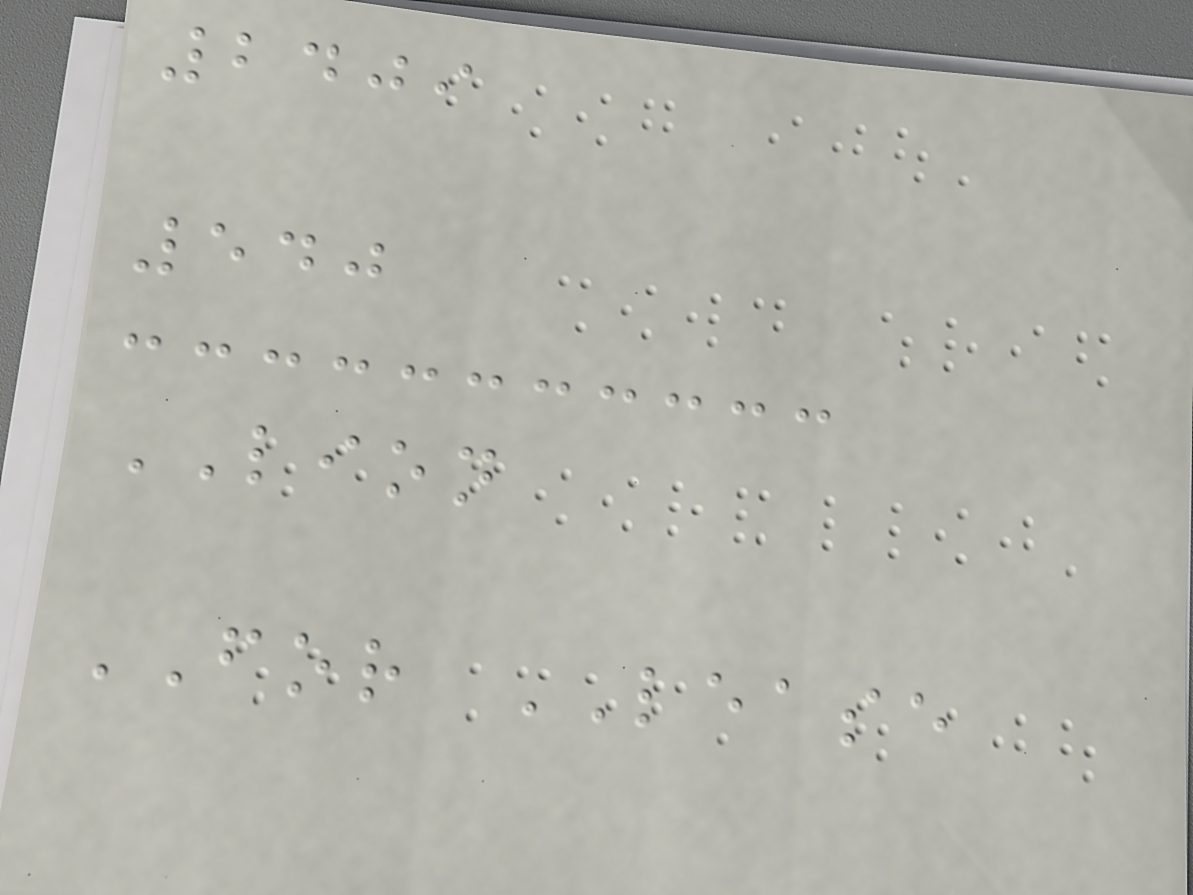2409
540
LION
FOR LEASE
